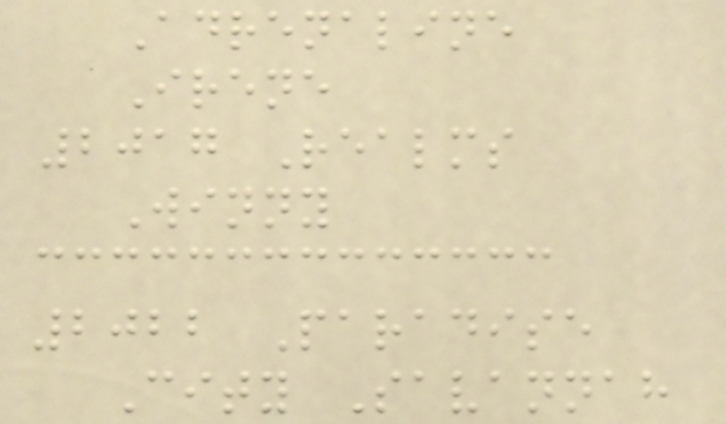Adrenaline
Irene
2017 Realms
Winny
2022 Paradise
City Savannah
